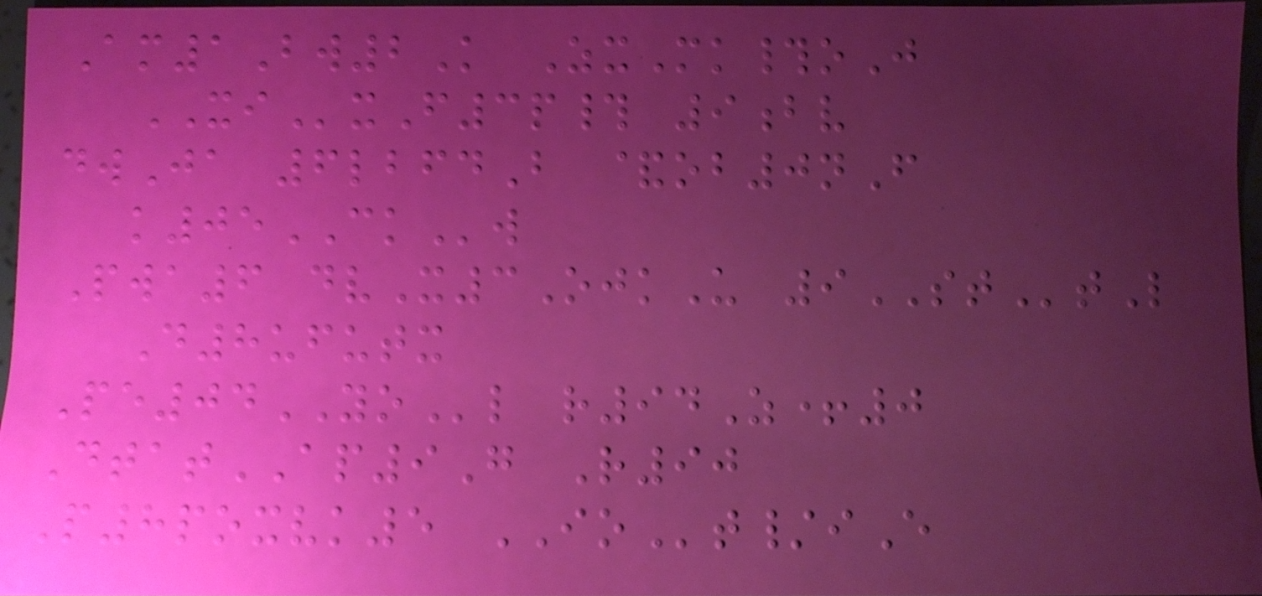Am1Bw2K ZxMk#oJ
XIxF3p# 9bv
dwJa 6lbfdB &ob0nF
k05CKw
Pwa6 dvX3OjkU 9STtL
D8ufutx
Pe04YOl r94Z+0
DtatAP9G R90
P8poxvk5 IOt/iE
